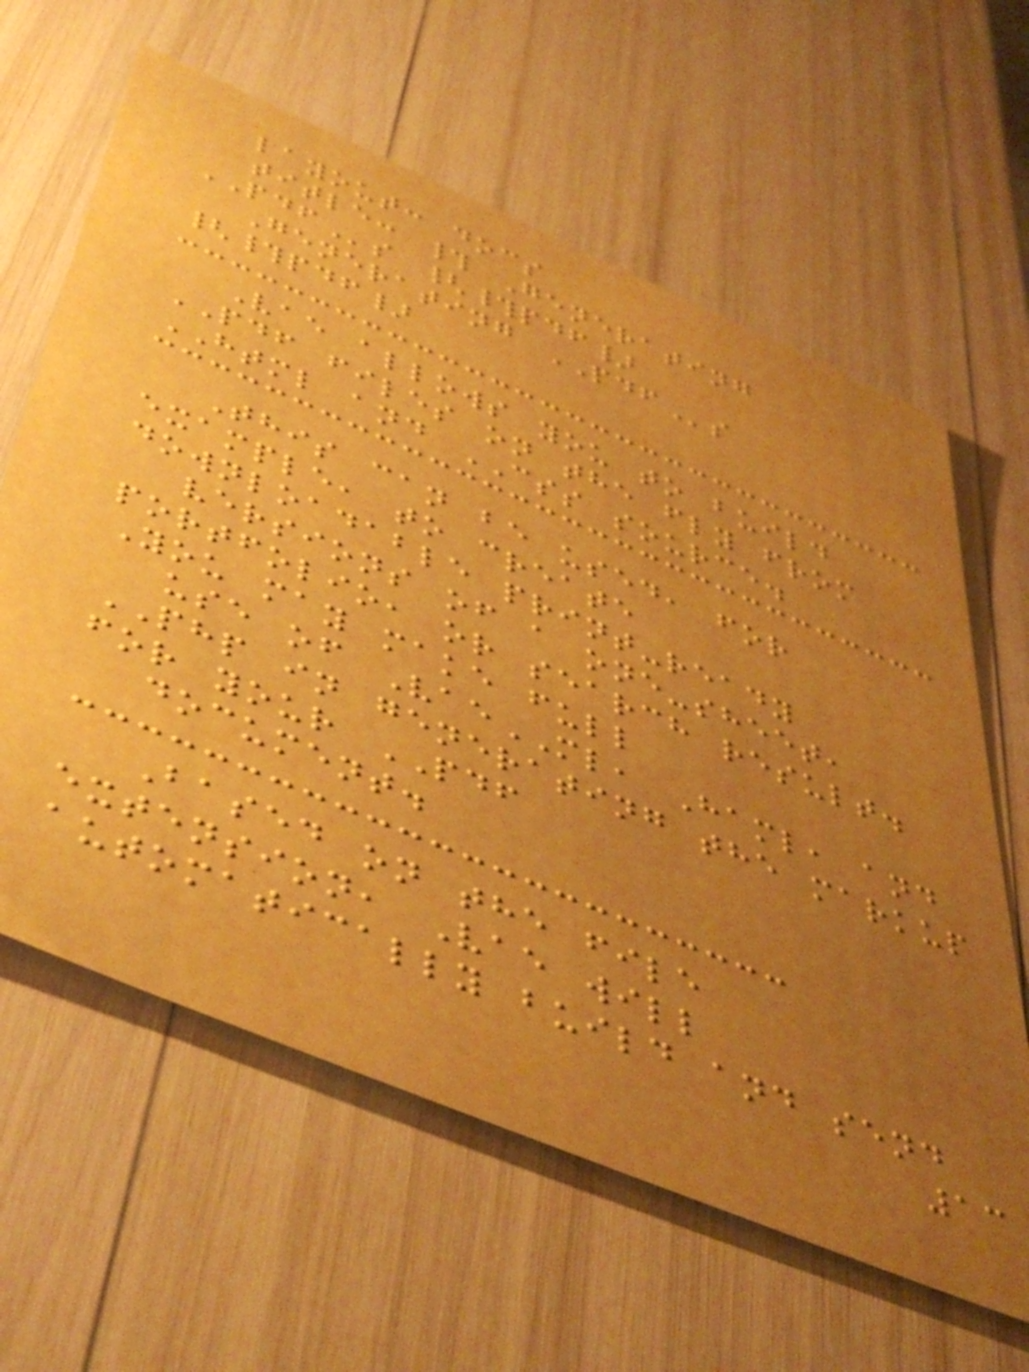layout: docs
title: # Generating
PDFs {#pdf}
Generating PDFs
{#pdf}
Vae allows you to build
PDF files on the fly from
HTML and CSS source.
This can be used, for
example, to create
downloadable print-ready
versions of a one-sheet,
portfolio, or search result.
You may make full
use of VaeML, Haml, and
PHP in generating the markup
for your PDF
document.
Based on the file
extension, Vae will
automatically build and send
13
